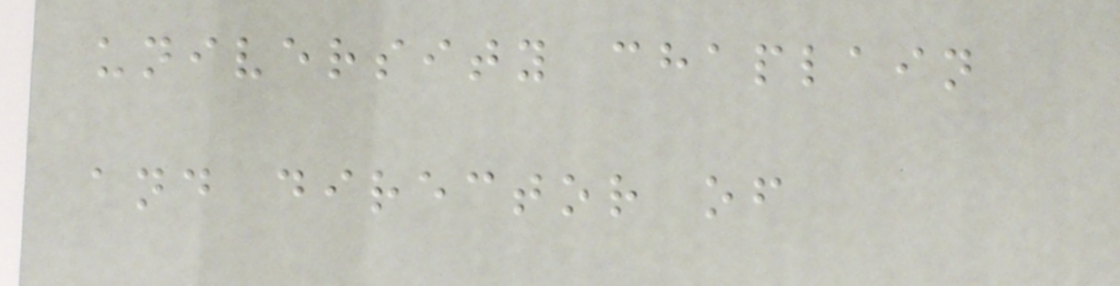university chaplain
and director of
